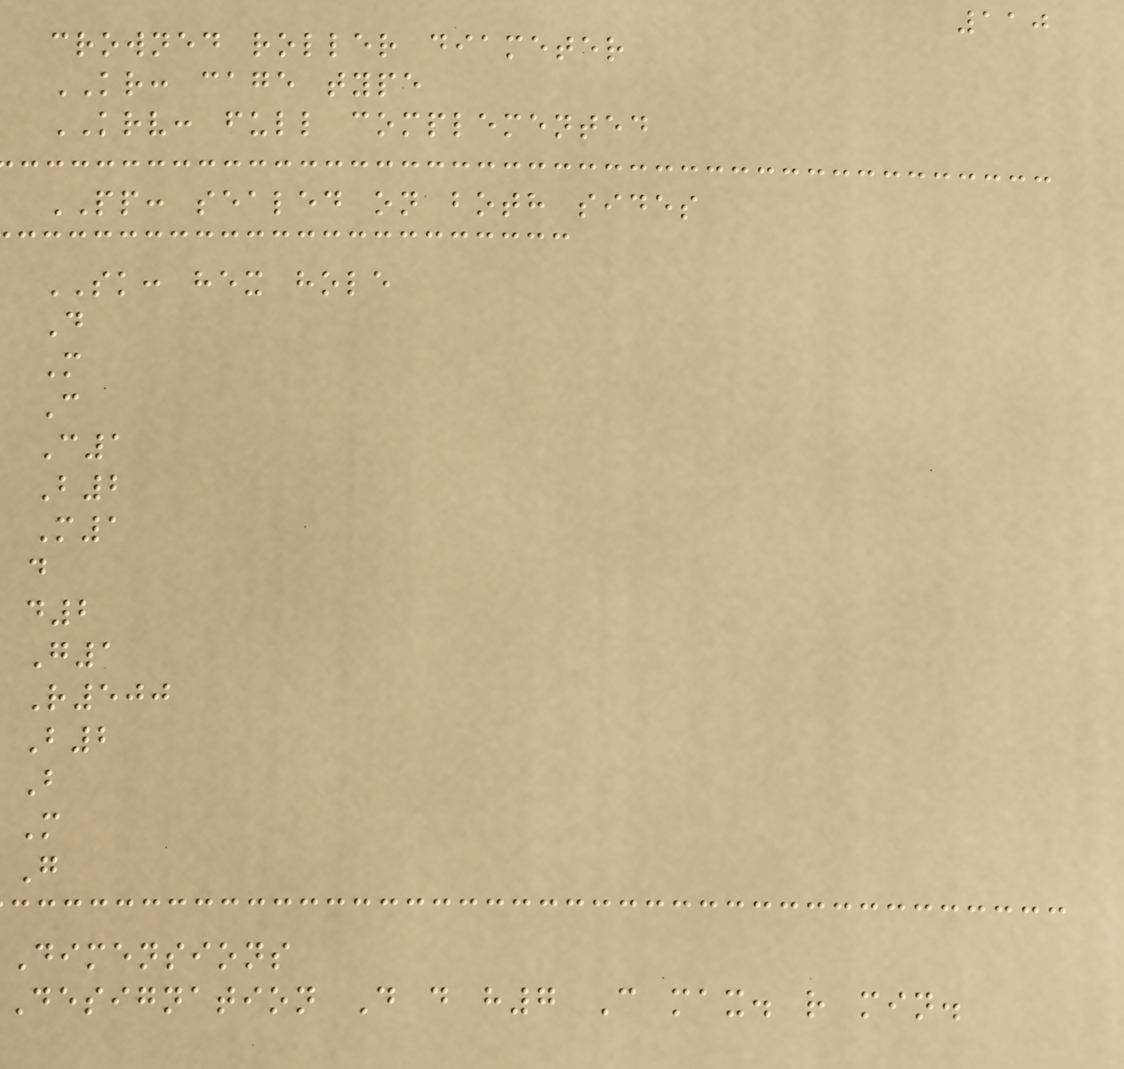110
crowned roller diameter
KR: cage type
KRV: full complemented
PP: sealed on both sides
SK: hex hole
D
M
C
C1
B2
M1
d
d2
G1
R500
B2
B
M
G
Dimensions
Designation D d h7 C max. r min.
